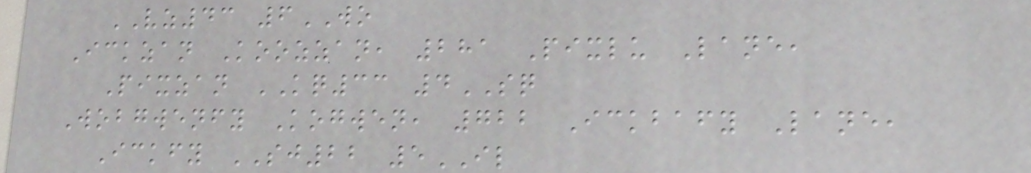VZ43 6WO
Ickzan Koozzan, 281 Pixlu Lane,
Pixzan KQ33 4SQ
Wobgwenfy Kogwen, 722 Ickbafy Lane,
Ickfy SJ22 5IL
